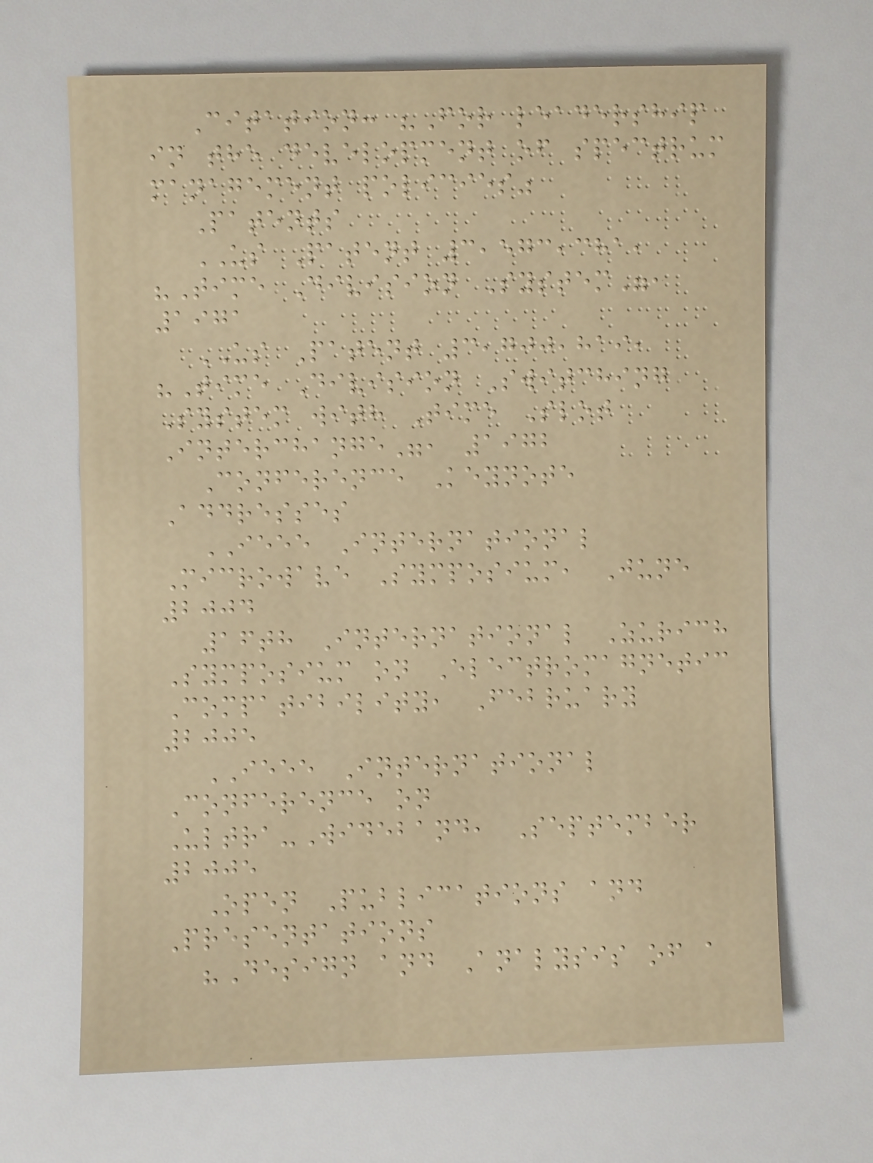Citation: "For leadership
in the development of spectrum
management policies"
Patents
US Patent 3,573,381,
"Time Division System",
1971
US Patent 3,700,819,
"Time Division Switching
System with Time Slot
Interchange", 1972
Conference Keynote
Addresses
IEEE International
Microwave Symposium, June
2004
16th International Zurich
Symposium on Electromagnetic
Compatibility, February
2005
IEEE International
Conference on
Ultra-Wideband, September
2005
Open Publications and
Presentations
"Design and Analysis of a
